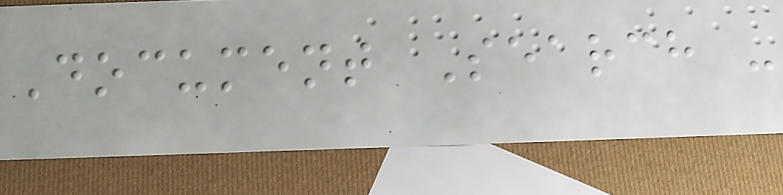Document Search -
